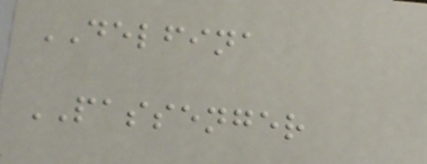DELFINA
PASSENGER
